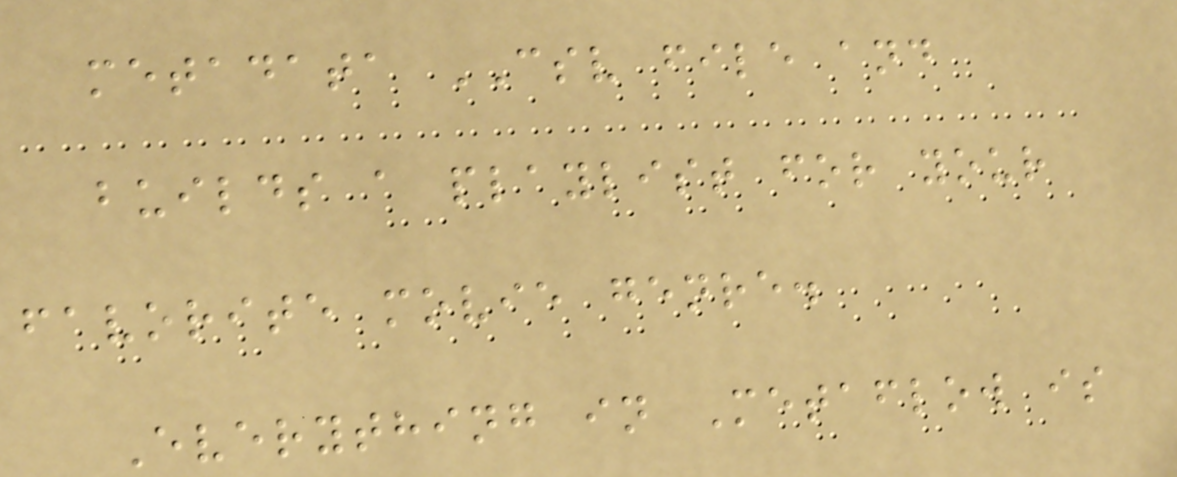metadata CSV file and
builds a playlist for your
favorite movie genre.
Everything in Metaflow is
